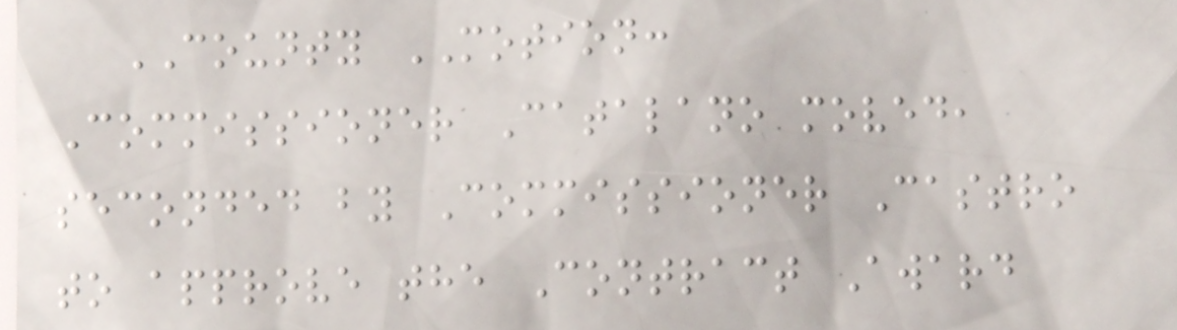COUNTY MOTION:
Commissioner Catalano moved,
seconded by Commissioner Castro
to approve the Contract Award
